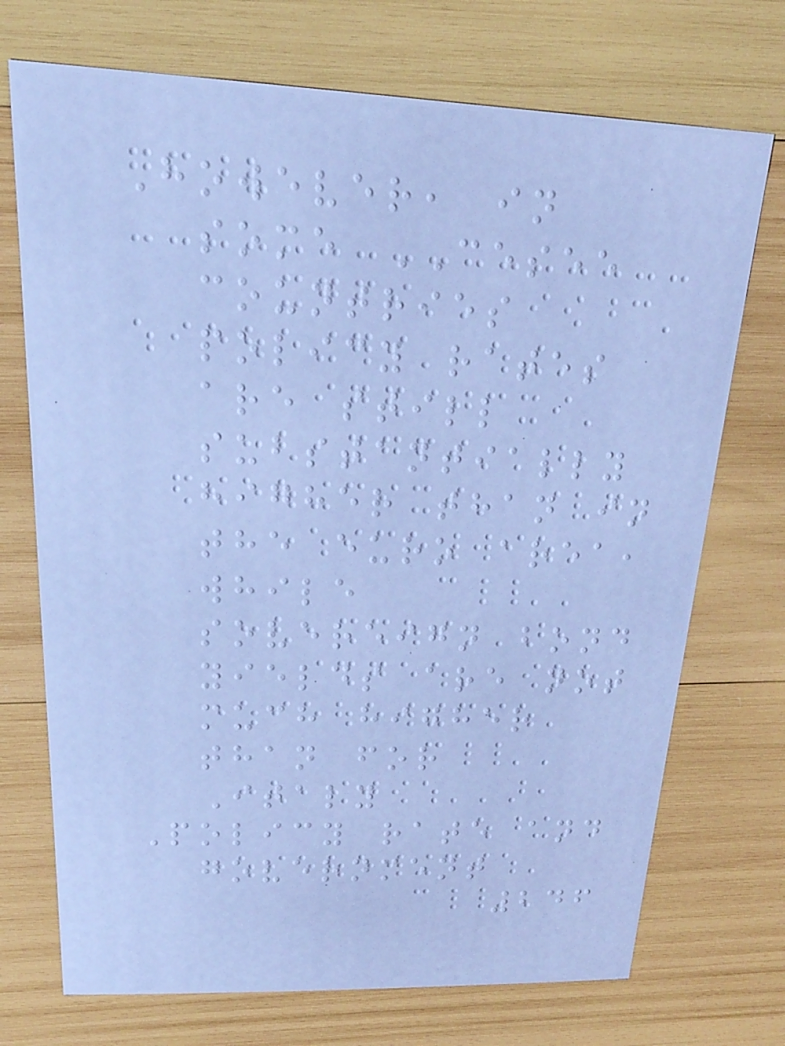However, in
some CESEE
countries
policy rates
are still
substantially
higher than in
the euro area,
while
sovereign bond
yields are not
much higher
than for
Italy
Policy rate and
government
246
